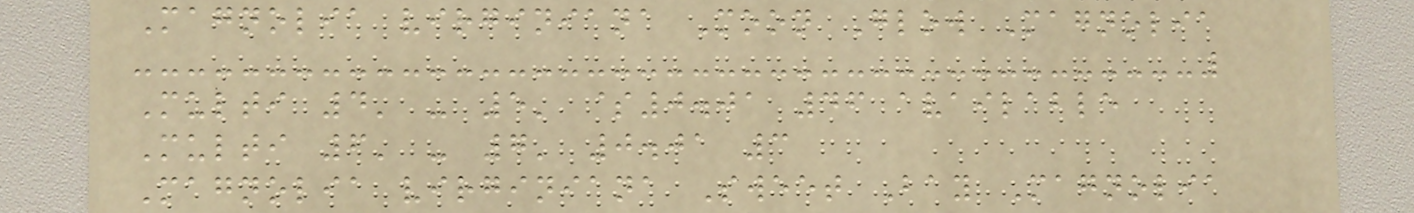Magnolia virginiana Moon Glow Magnolia
Multi 4' - 5' $0.01 46 available
Multi 6' - 7' 0.01 3
Magnolia virginiana Sweet Bay Magnolia
